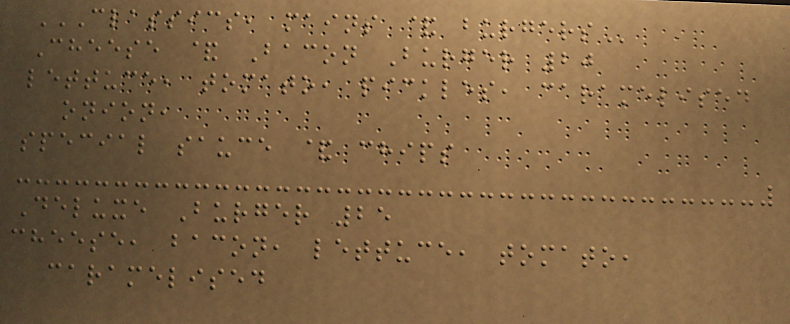CLASSICS, MAINS & BURGERS
Cheese & Bacon Burger 20
lettuce, tomato, pickles, caramelised
onion,
special sauce & chips
Deluxe Burger 25
cheese, bacon, lettuce, tomato,
caramelised
